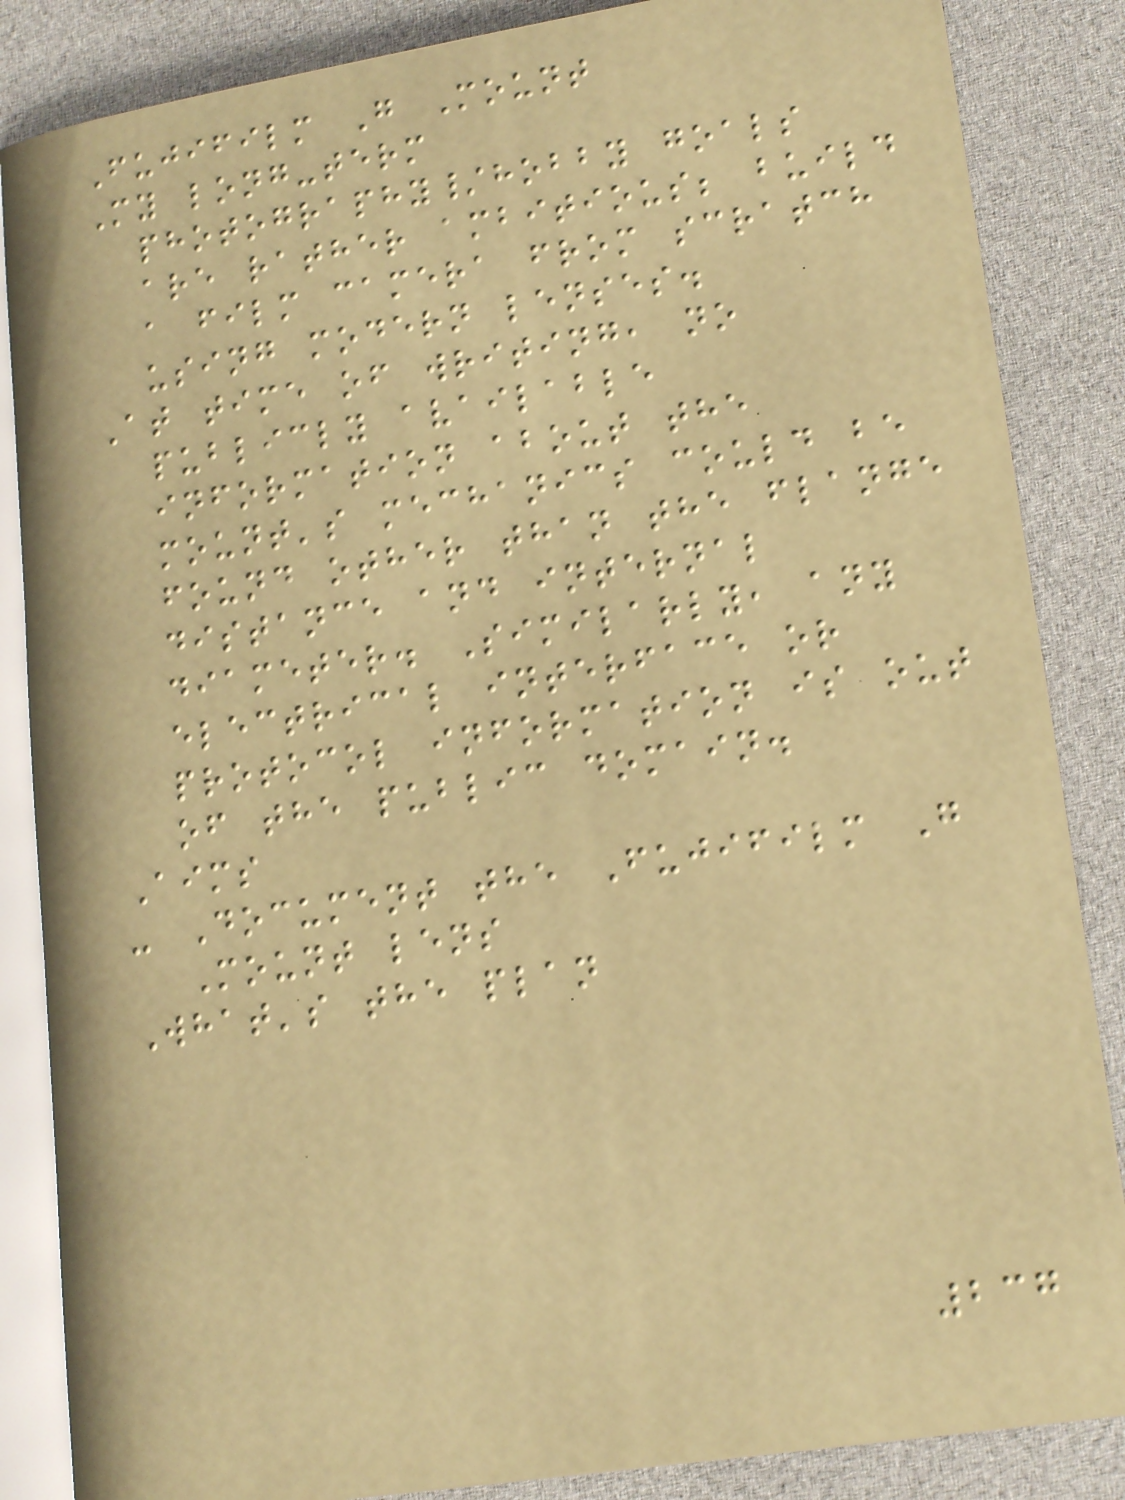Fujifilm G Mount
My long-term
photography/hobby goals
are rather ambitious; build
a film camera from scratch
using modern lenses.
At time of writing, no
publicly available
information about the
mount's mechanics could be
found other than the flange
distance and internal
diameter. Similarly, any
electrical interface or
protocol information is out
of the public domain.
Aims
- Document the Fujifilm G
Mount lens
What's the plan
237
